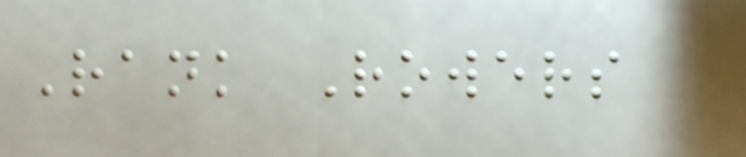Rank Rowers
